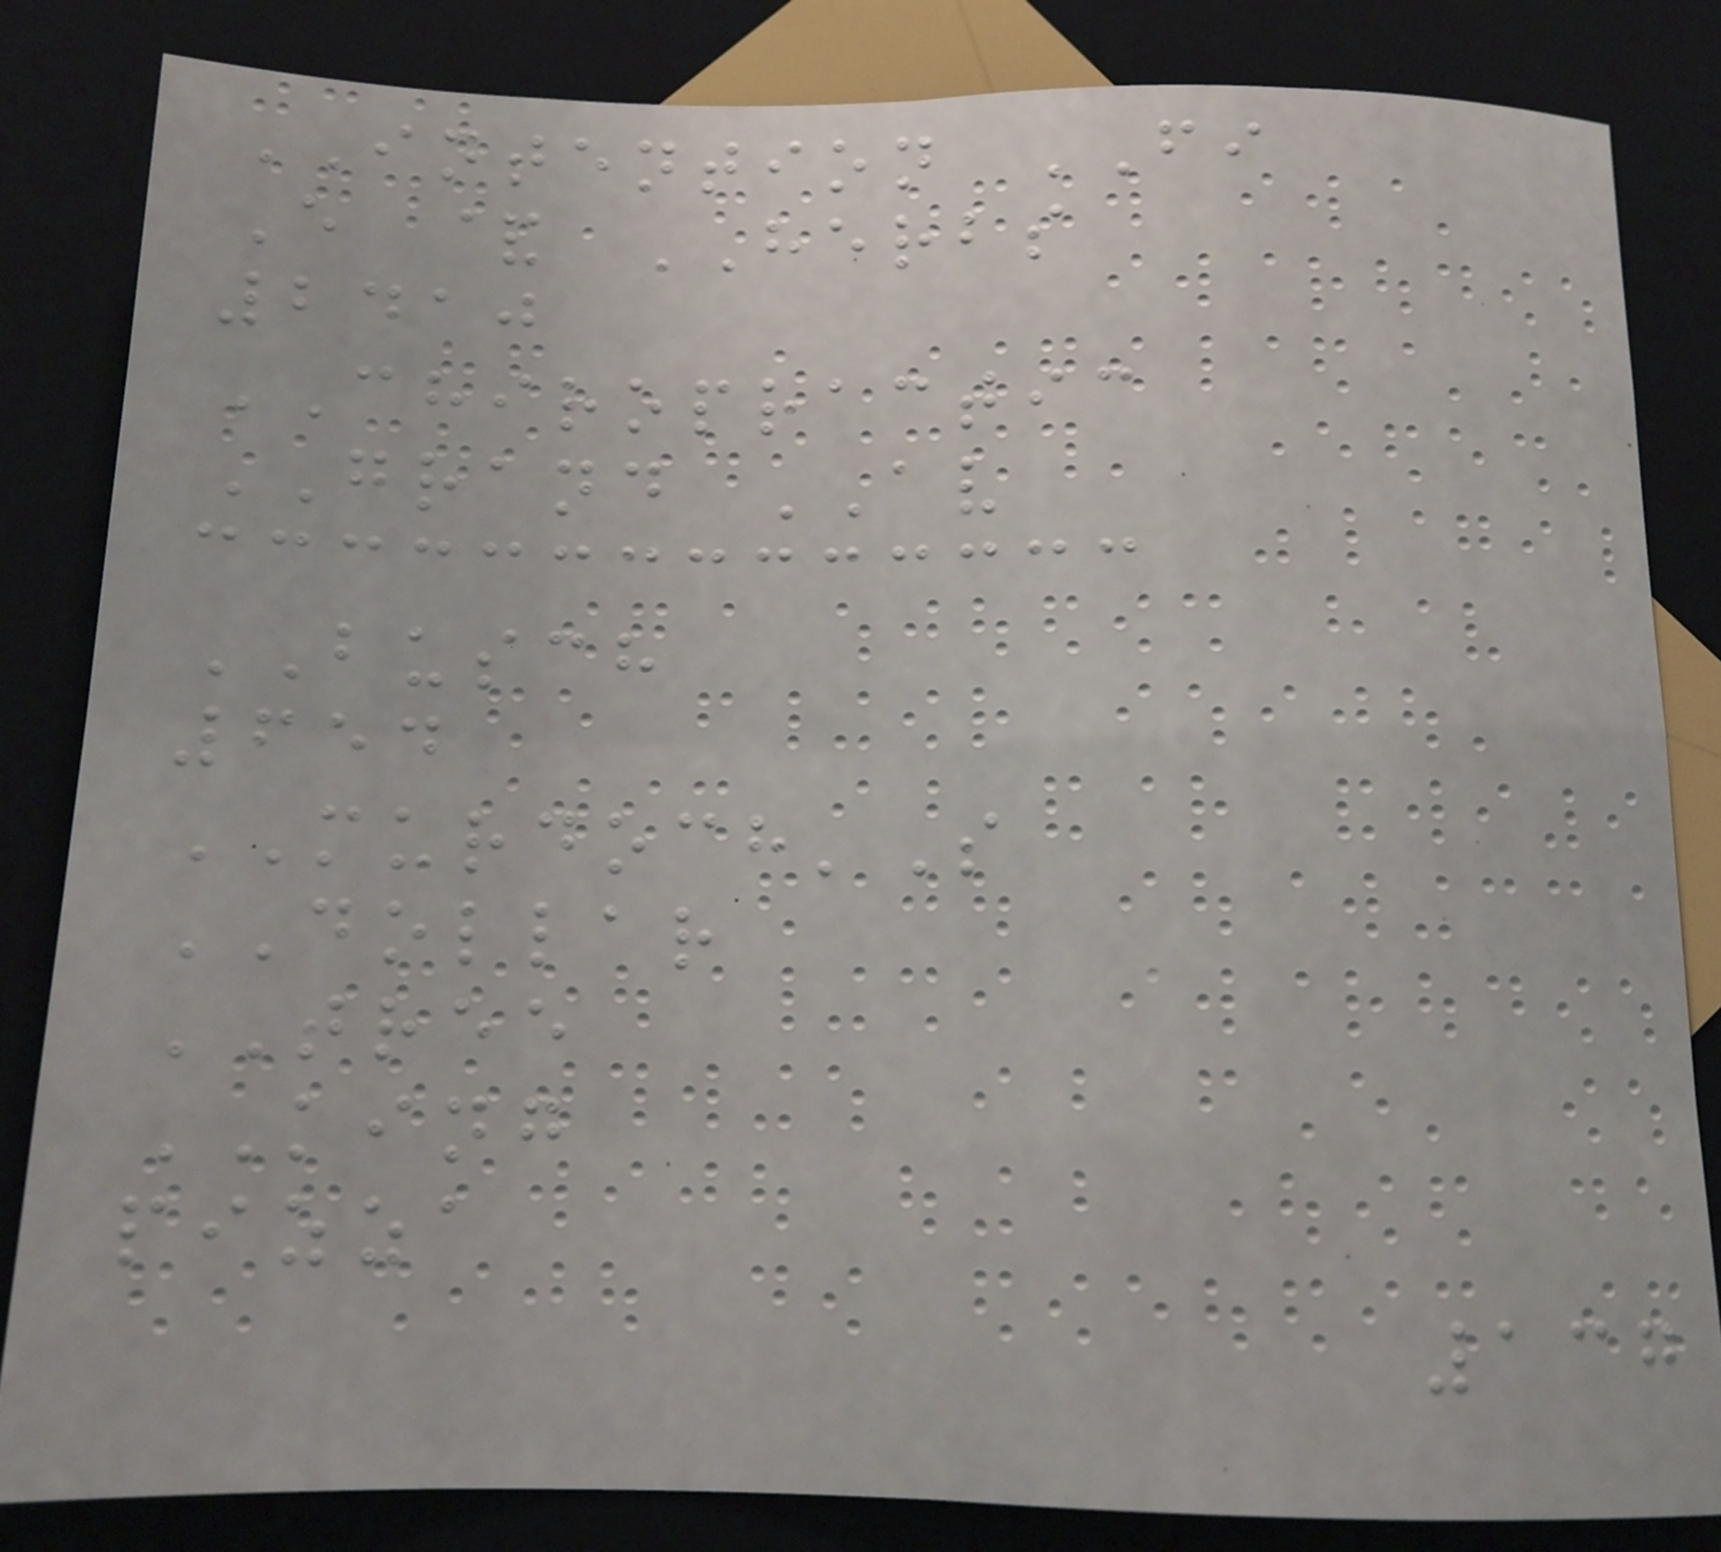INTENTION FI
E & HERBS
2410
CHIROPRACTIC
GRAND AV
BUSCH
654
MURDOCH'S
DOLLAR
TREE
KING
pizza
137
